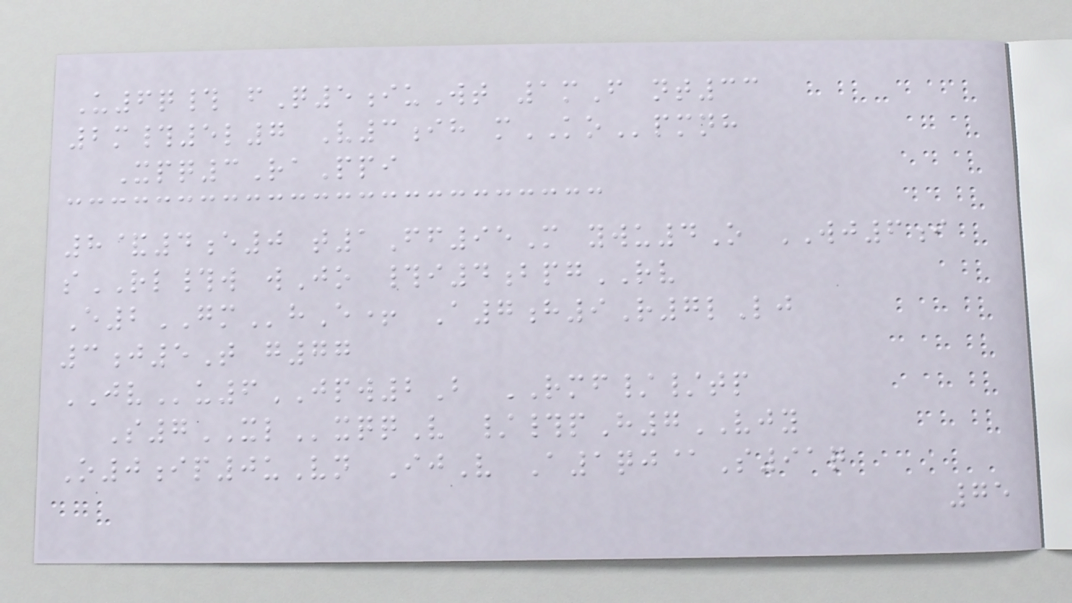U6q# fQ5iuWt 1mF nt33
2m#5l7 V3ih mKOpmnh
Xpq3RaPpi
8&4e0 t1Ff95M ywu4O WJ6i
sRL#w wJo #i4bpgRV
E2GMhE+ A7h9R7lLj
3j5T g77
JVu6JPW2B RMF//tp
S7XLxqqV /#pH7VJY
O0ip0uVn IjV A1qj@S91q
75
